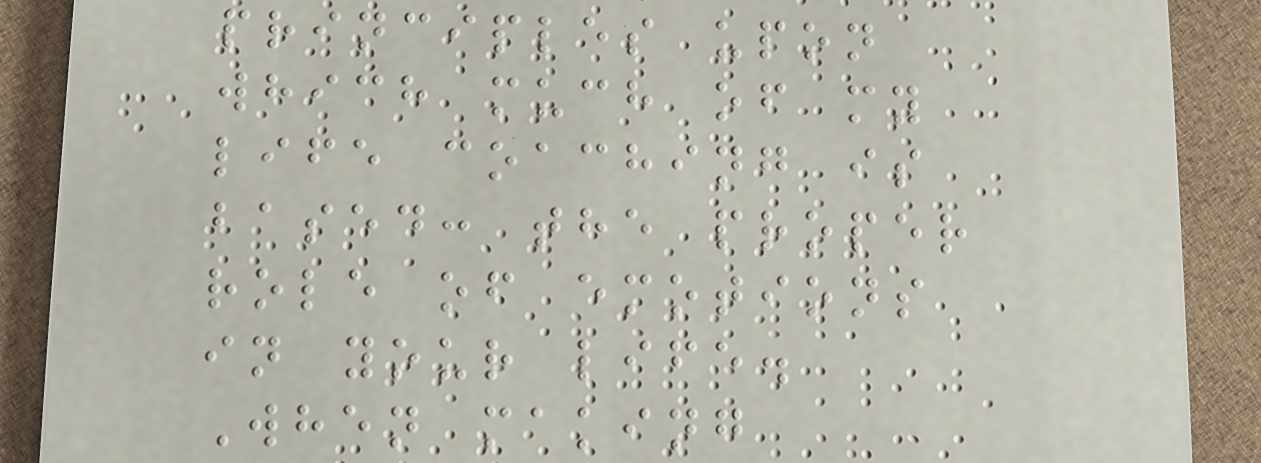principles upon
which much of my
life coaching is
based: the proper
role of emotions
in your life.
When making
